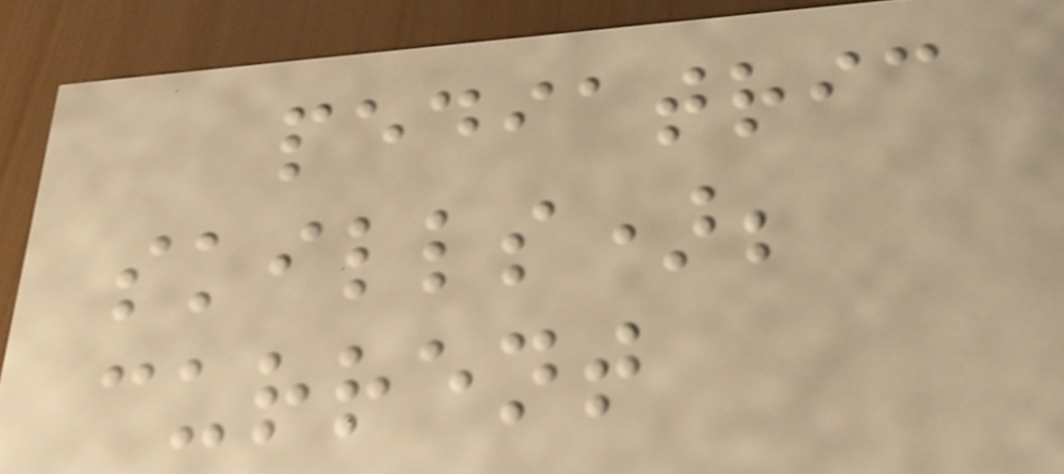pediatric
skills);
current
